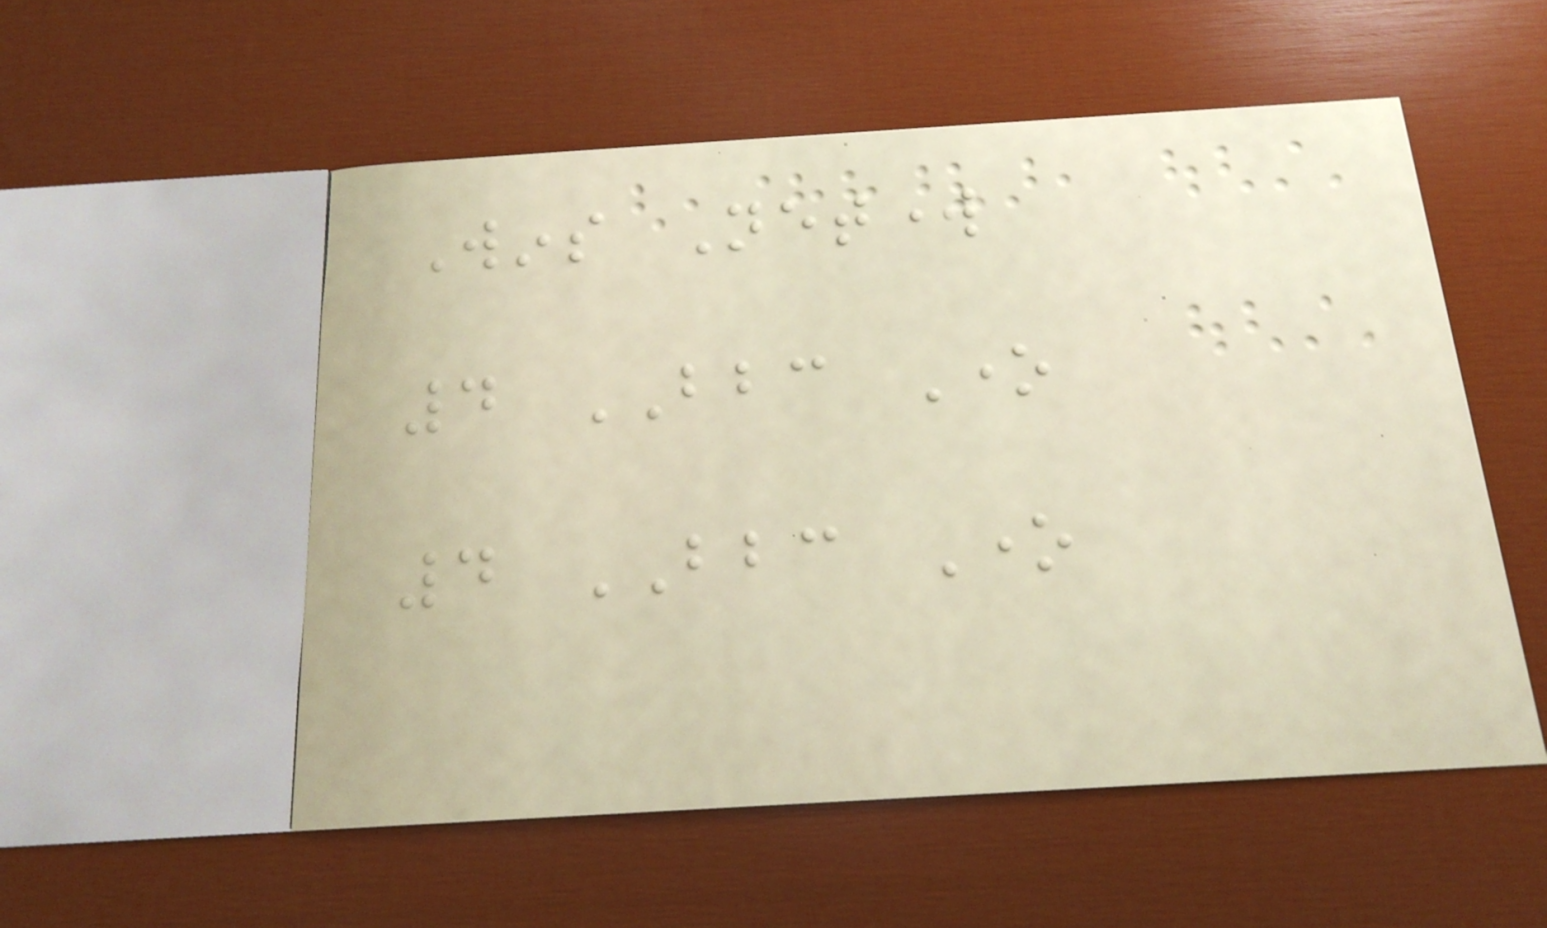Wins Network
4 BBC One
4 BBC One
